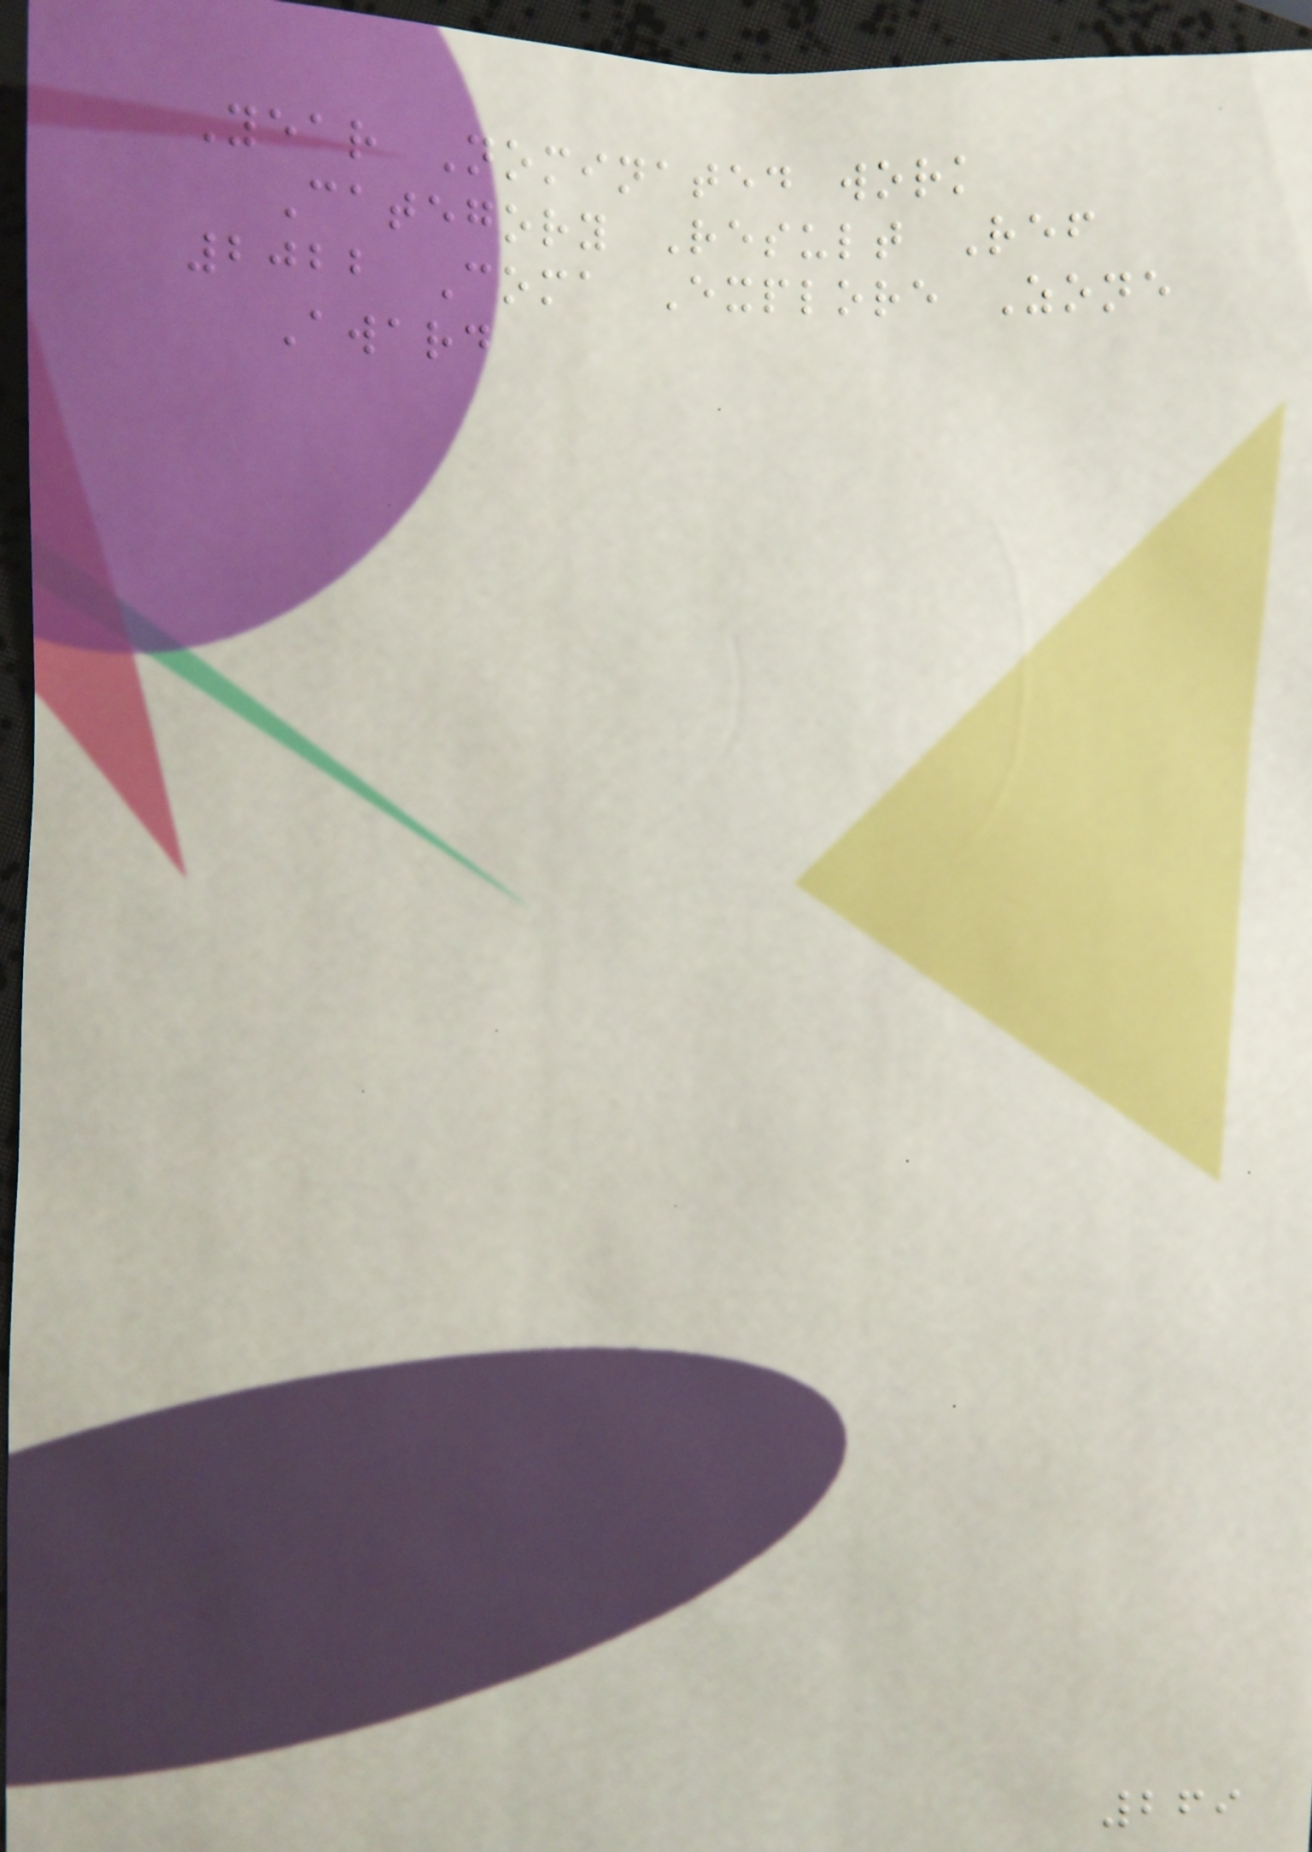Year Nominated work
Category Result Ref
2022 Coma Explore Zone
Award
269
